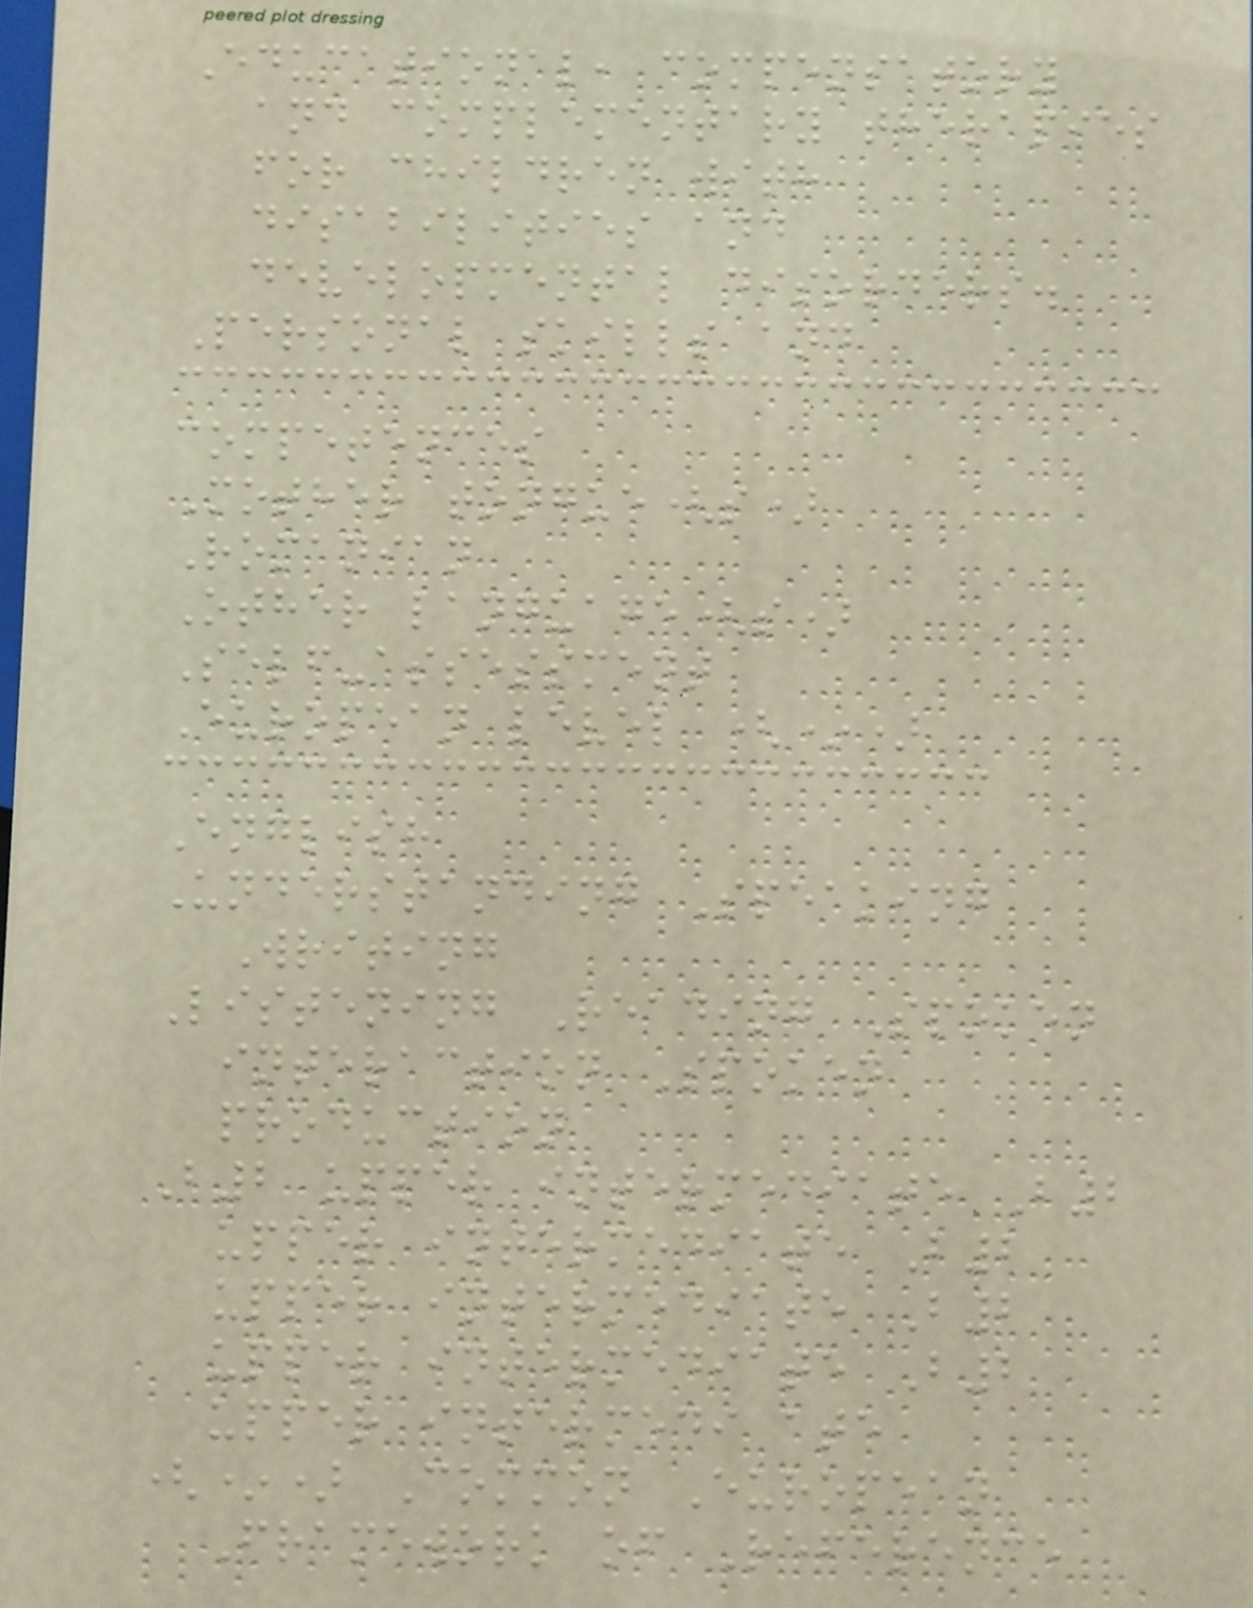Educational, compensatory
and complementary therapies
for children with
disabilities and
developmental disorders.
Personal skills and
competences
Mother tongue(s)
Romanian
Other language(s)
Self-assessment
European level (*)
English
Understanding Speaking
Writing
Listening Reading Spoken
interaction Spoken
production
B2 upper intermediate B2
upper intermediate B2
upper intermediate B2
upper intermediate B2
upper intermedi ate
(*) Common European
Framework of Reference
